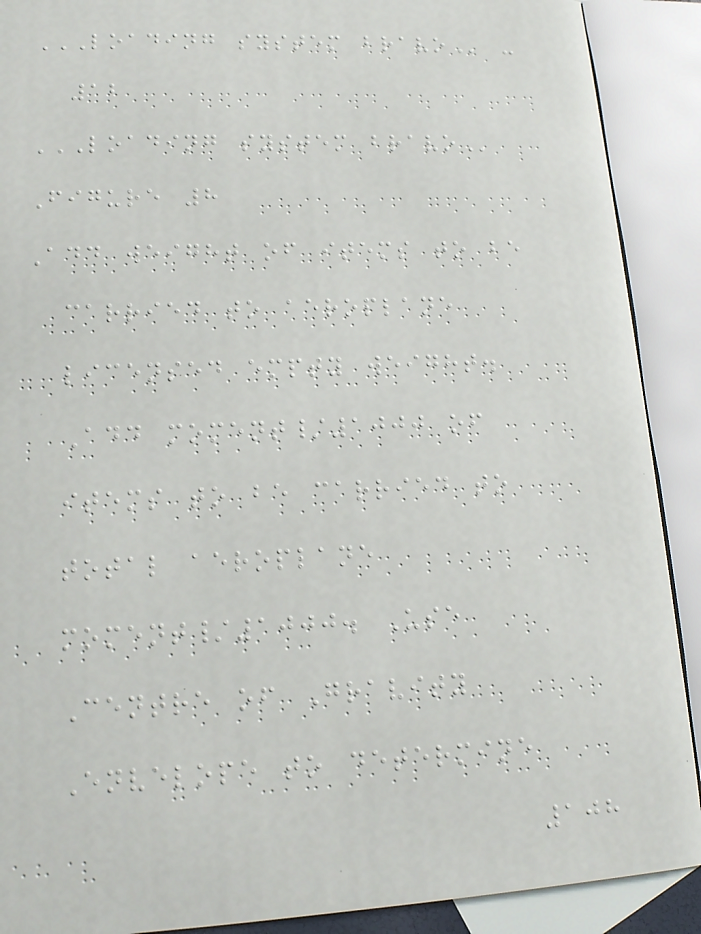LOADING SYSTEM BRAVO -
12
LOADING SYSTEM BRAVO
Figure 8
Add weight of items to be
carried to aeroplane
licensed empty weight.
Add moment/1000 of
items to be carried to
total aeroplane
moment/1000. Use
Centre of Gravity
Envelope to determine
108
